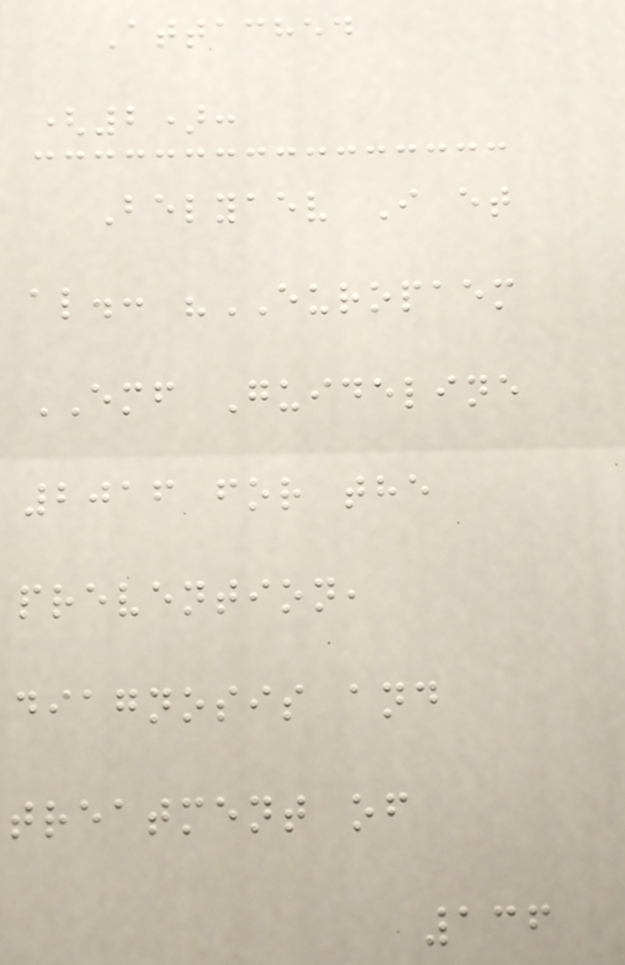Attached
(2):
Belyaev I et
al.: "EUROPAEM
EMF Guideline
2016 for the
prevention,
diagnosis and
treatment of
136
